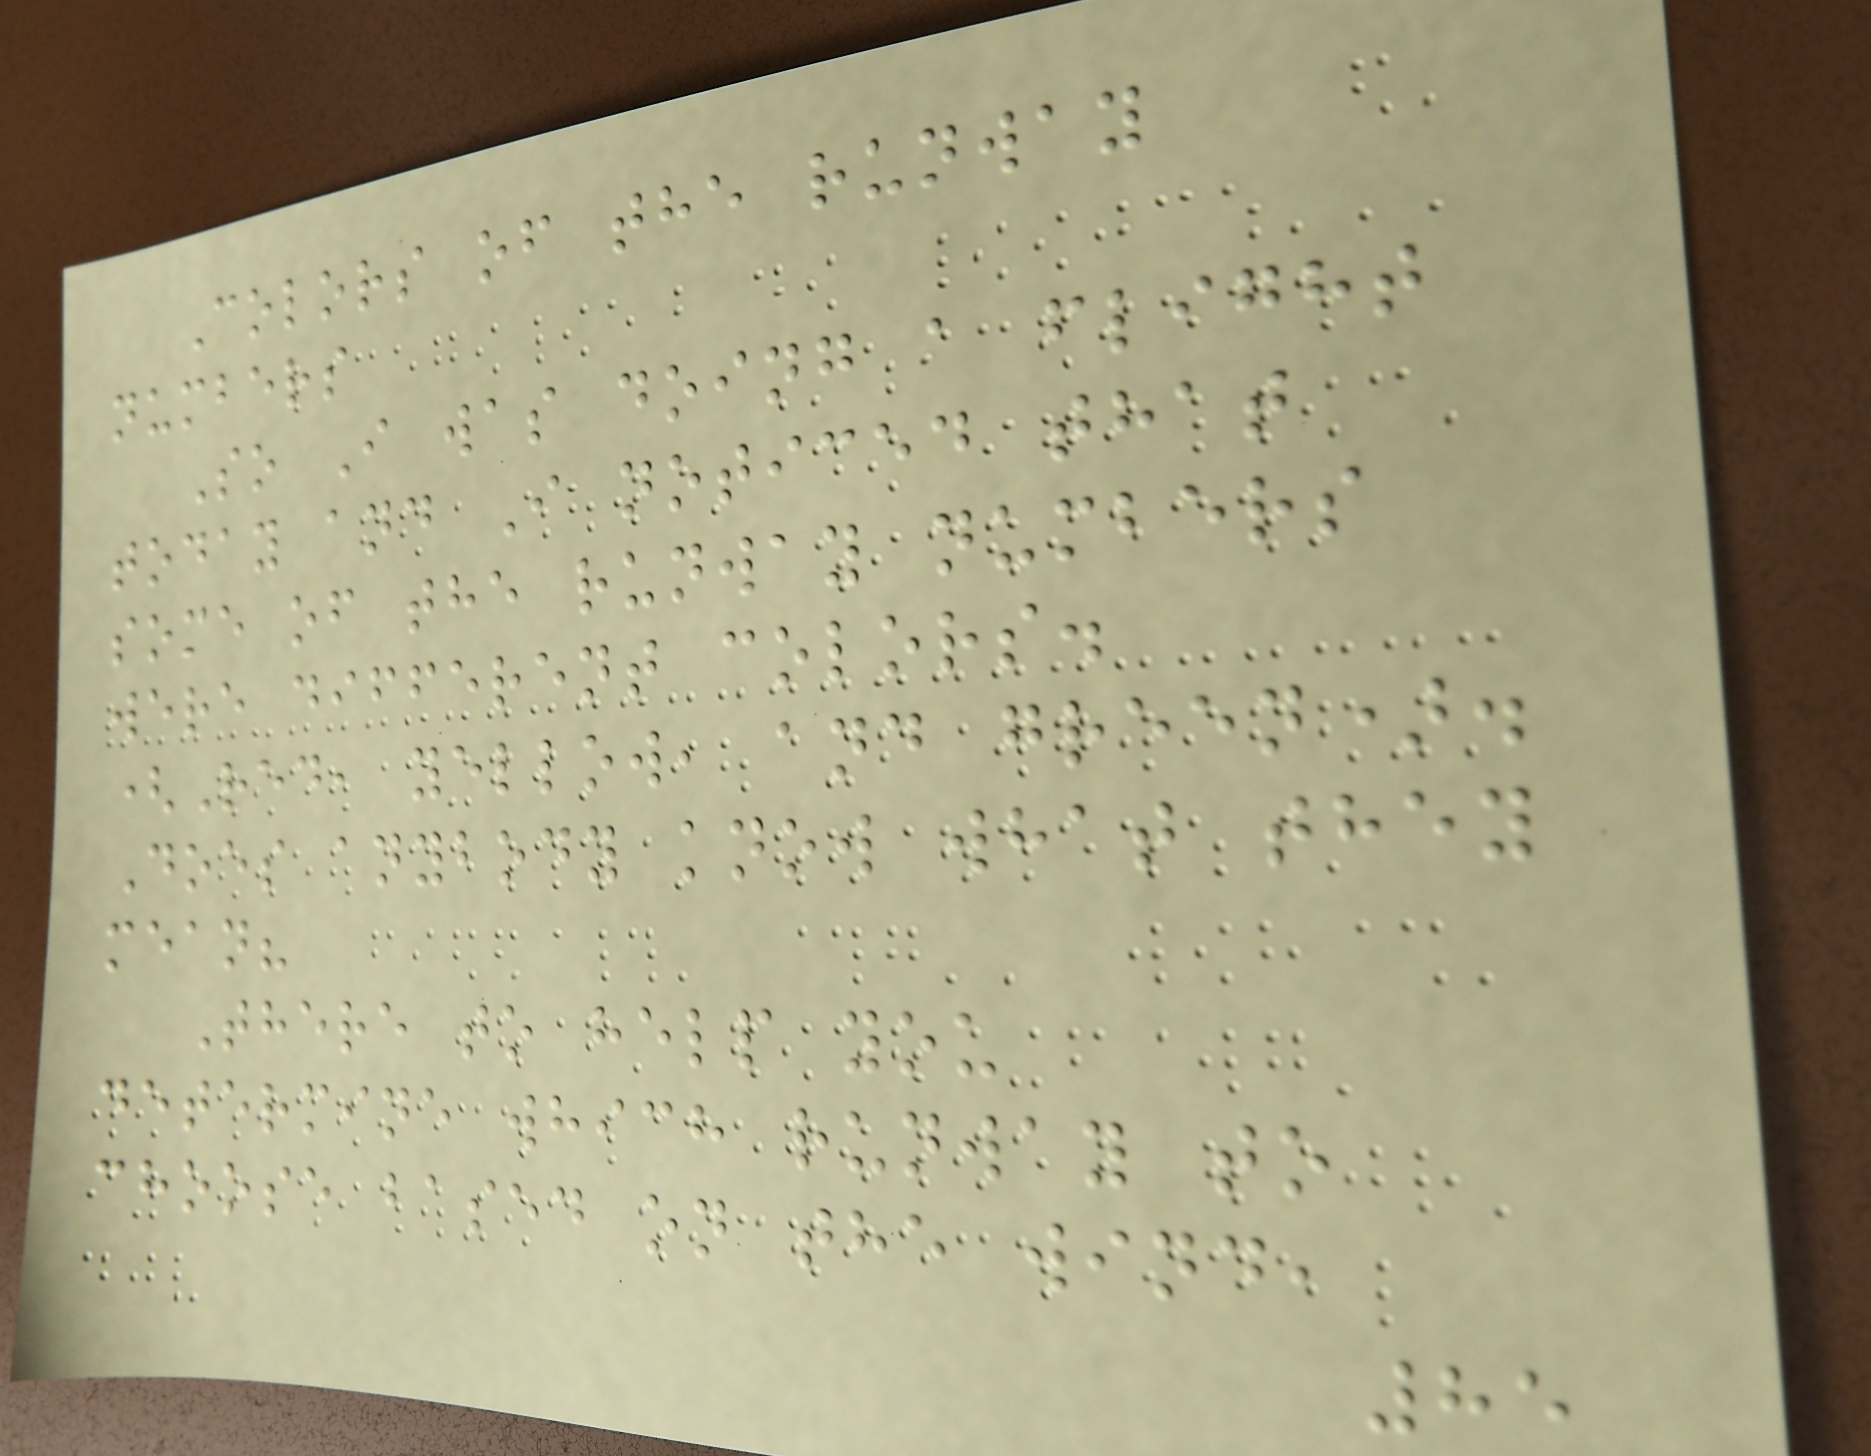Colors of the runway
numbers
So I was doing a flight
today and I noticed that
some of the runway numbers
were different colors.
(Red, yellow, and green).
Does anybody know what they
mean?
There to help you
determine which runway to
choose based on the wind,
85
